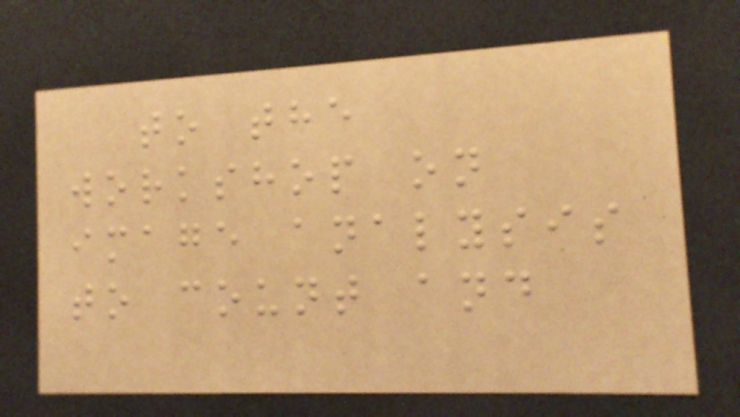to the
workshop on
image analysis
to count and
